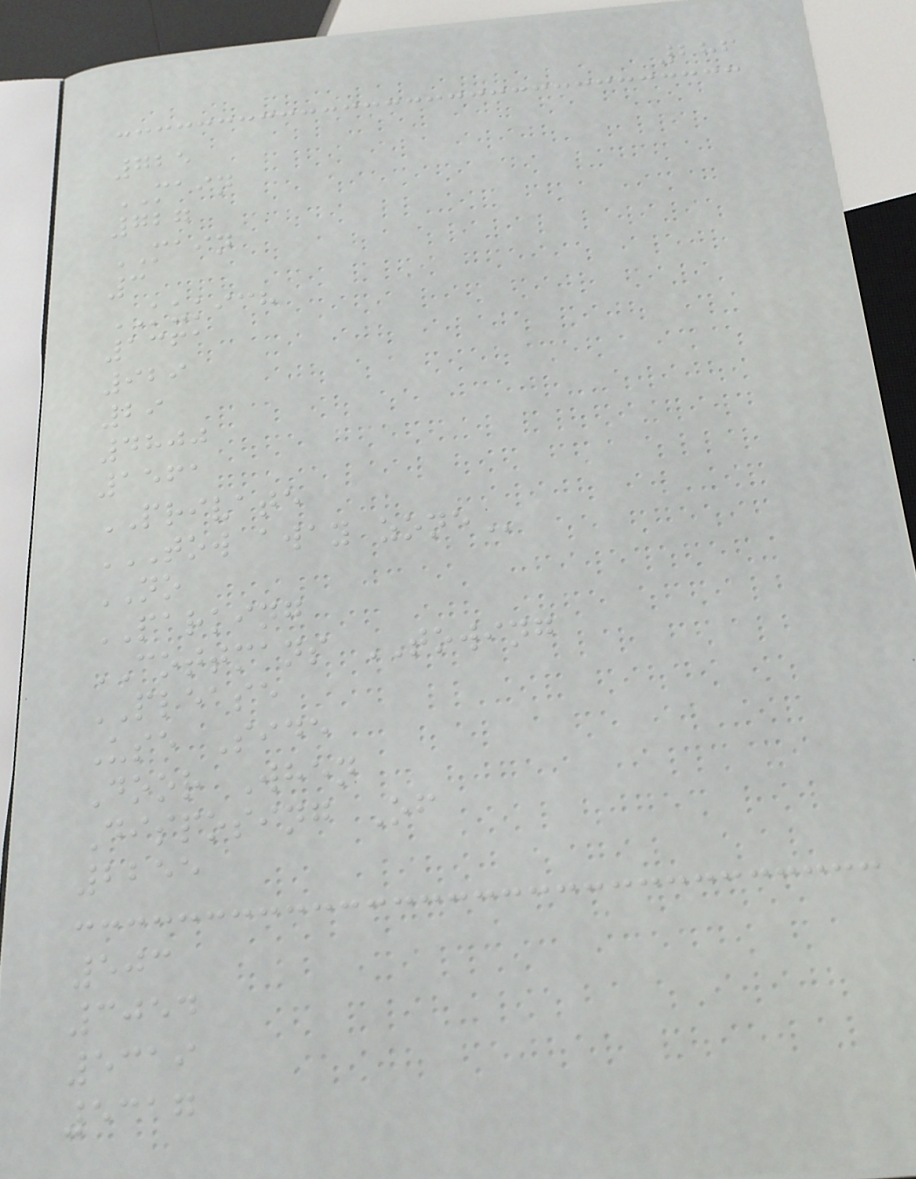286
725
MAIN
727
MAIN
3
KUKICH
1361
929
29
4800
1561
PRIVATE
TOW AWAY ZONE
NO
PARKING
COTTMANS TOWING
PLEASE
Use Side
Door When
Disposing Of
2255
503
3054
5319
5317
